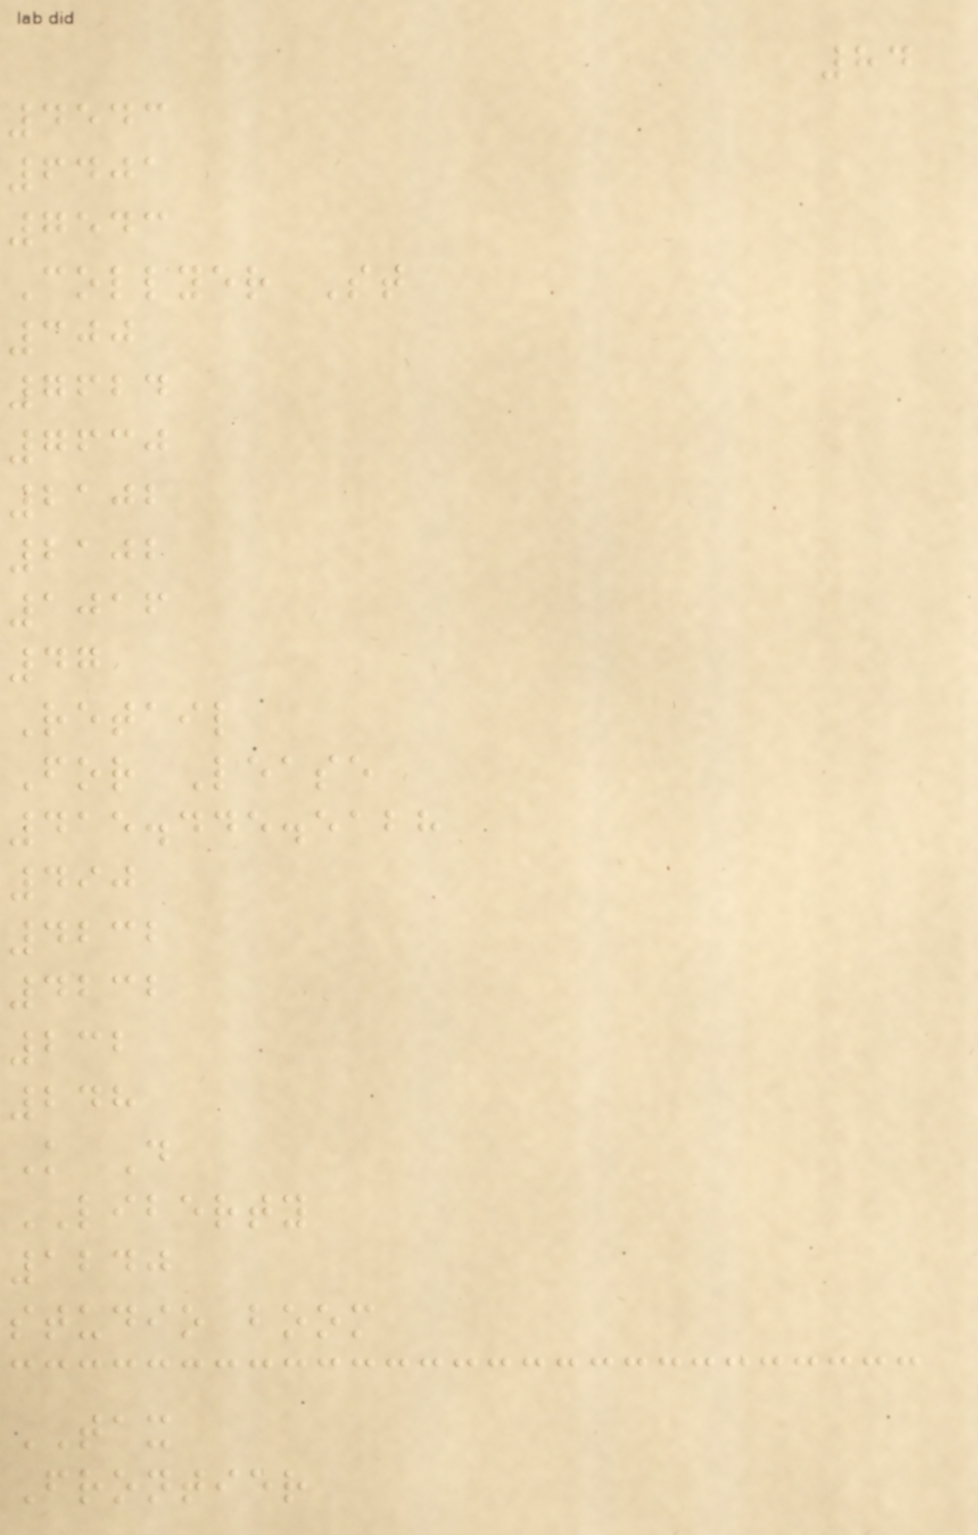84
4543
6401
7543
Collyer St
300
7624
7630
2102
2102
1016
47
Retail
For Lease
415.445.5128
490
4232
4232
232
248
K D
LIBERTY
1240
studio boom
TAX
Frontier
